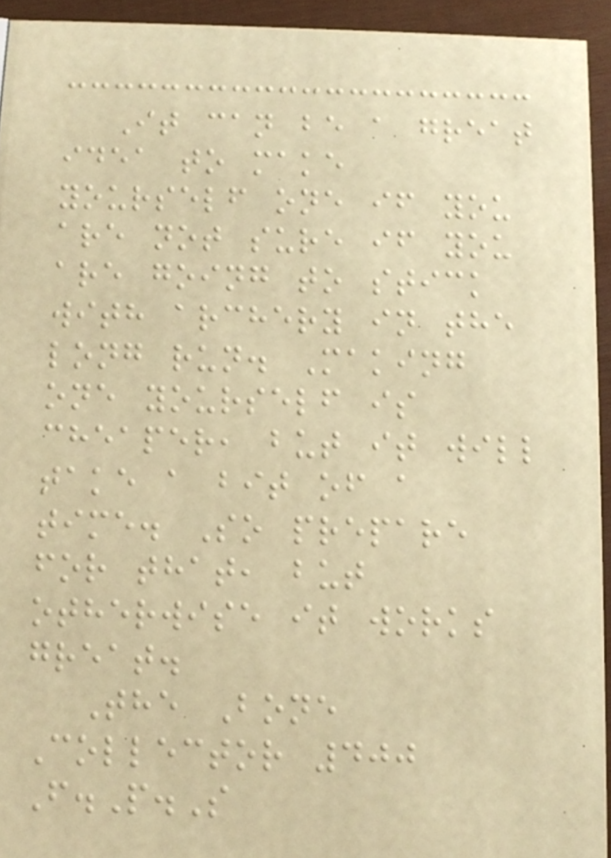It can be a great
idea to make
yourself one if you
are not sure if you
are going to stick
with archery in the
long run. Making
one yourself is
cheaper, but it will
take a bit of a
time. So prepare
for that, but
otherwise it works
great.
The Bone
Collector 400
F.P.S
